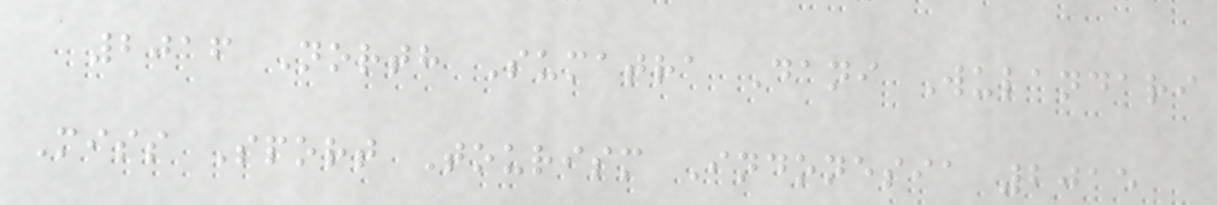2016 North Sumatra Dani Wulandari
Miss Sport Tourism Indonesia 2015
